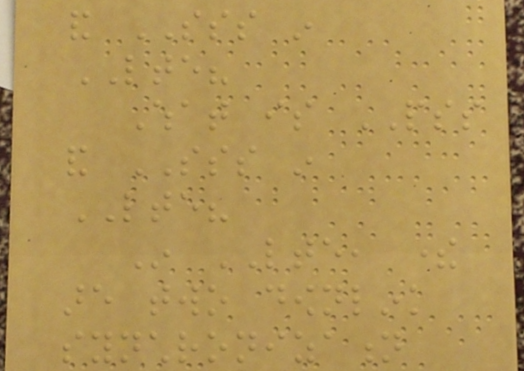and SSS in
LTE?
What is PSS
and SSS in
LTE?
In LTE, there
are two downlink
synchronization
